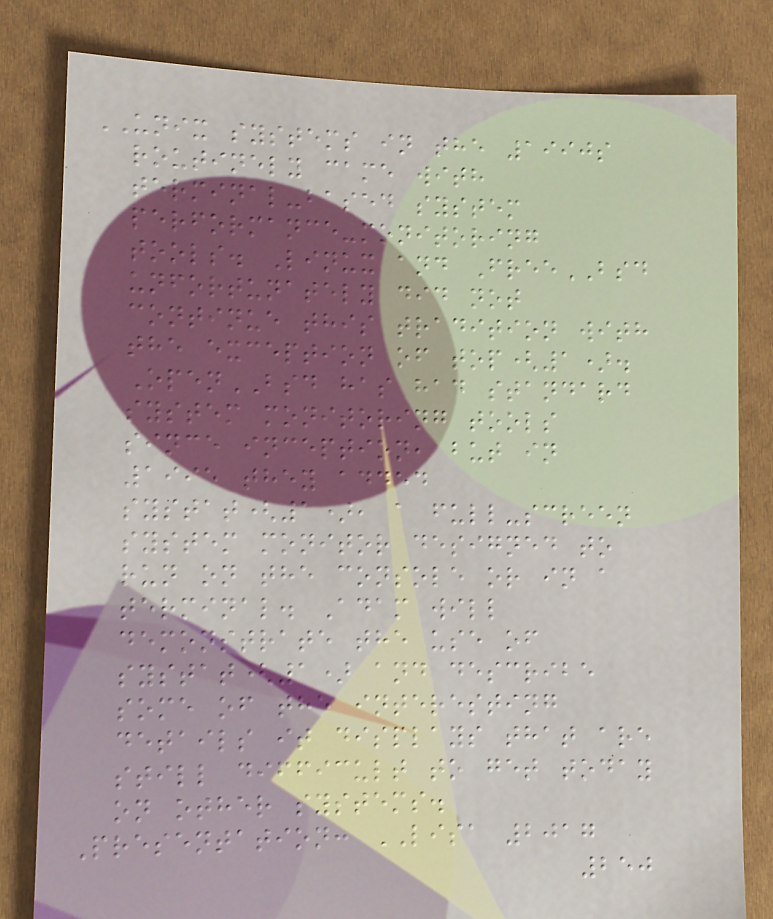UNIX systems in the 1990s
routinely came with
terminal-based system
performance-monitoring
tools. Linux and FreeBSD
unfortunately did not
continue this tradition with
the exception of top(1).
OpenBSD has had standard
system monitoring tools
since inception, but in
1995 they added
systat(1), a full-screen
system monitor designed to
run on the console or in a
terminal. Adam will
demonstrate the use of
systat(1) and describe
some of the interesting
details it displays that are
still difficult to get today
on other systems.
Presentation: LISA 2017
250
